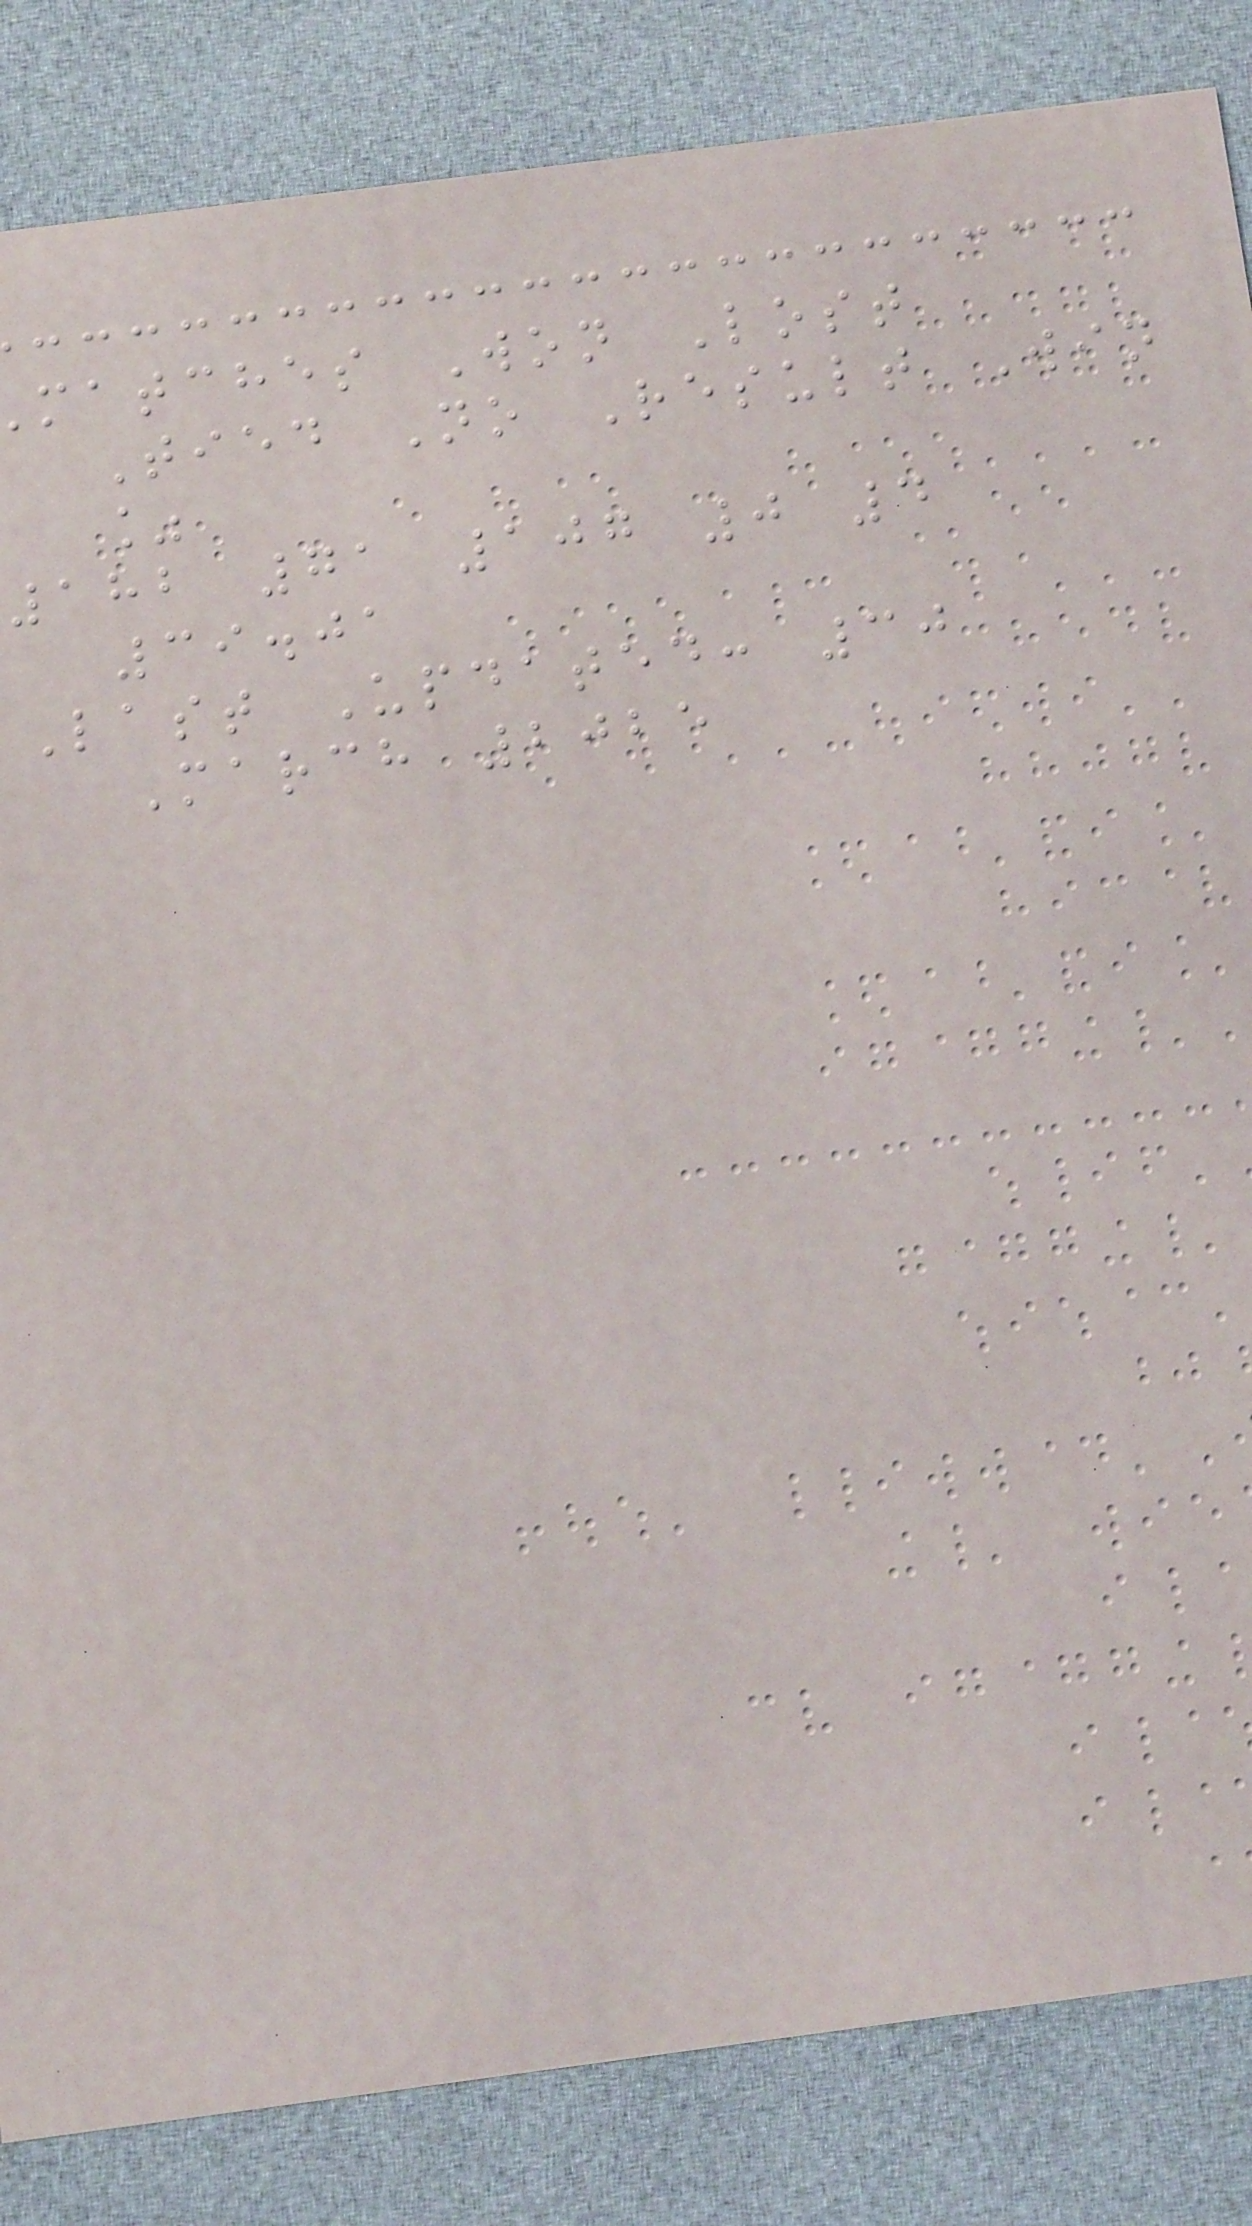matches Won Lost
Tied No Result Win
%
182 71 107 0 4
39.01
Last Updated: 30
March 2025
